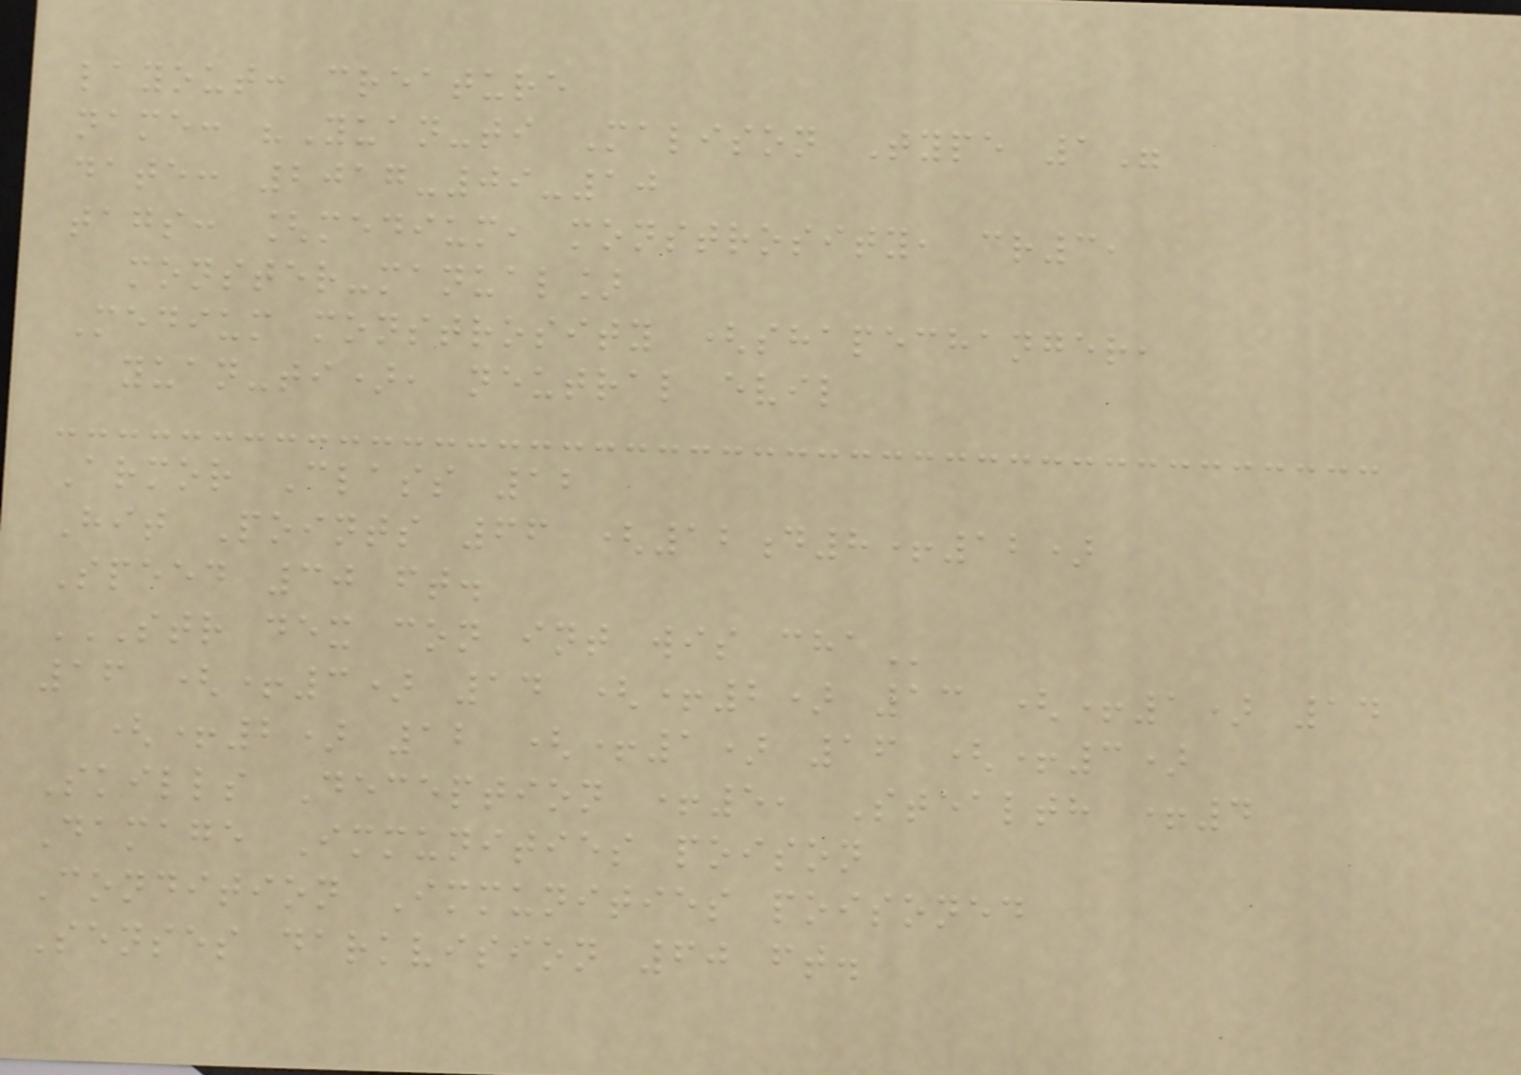layout: creature
name: "Yuan-ti Malison Type 1"
date: 2017-09-10
tags: [medium, monstrosity, cr3,
monster-manual]
Medium monstrosity (shapechanger,
yuan-ti), neutral evil
Armor Class 12
Hit Points 66 (12d8+12)
Speed 30 ft.
STR DEX CON INT WIS CHA
16 (+3) 14 (+2) 13 (+1) 14
(+2) 12 (+1) 16 (+3)
Skills Deception +5, Stealth +4
Damage Immunities poison
Condition Immunities poisoned
Senses darkvision 60 ft.
